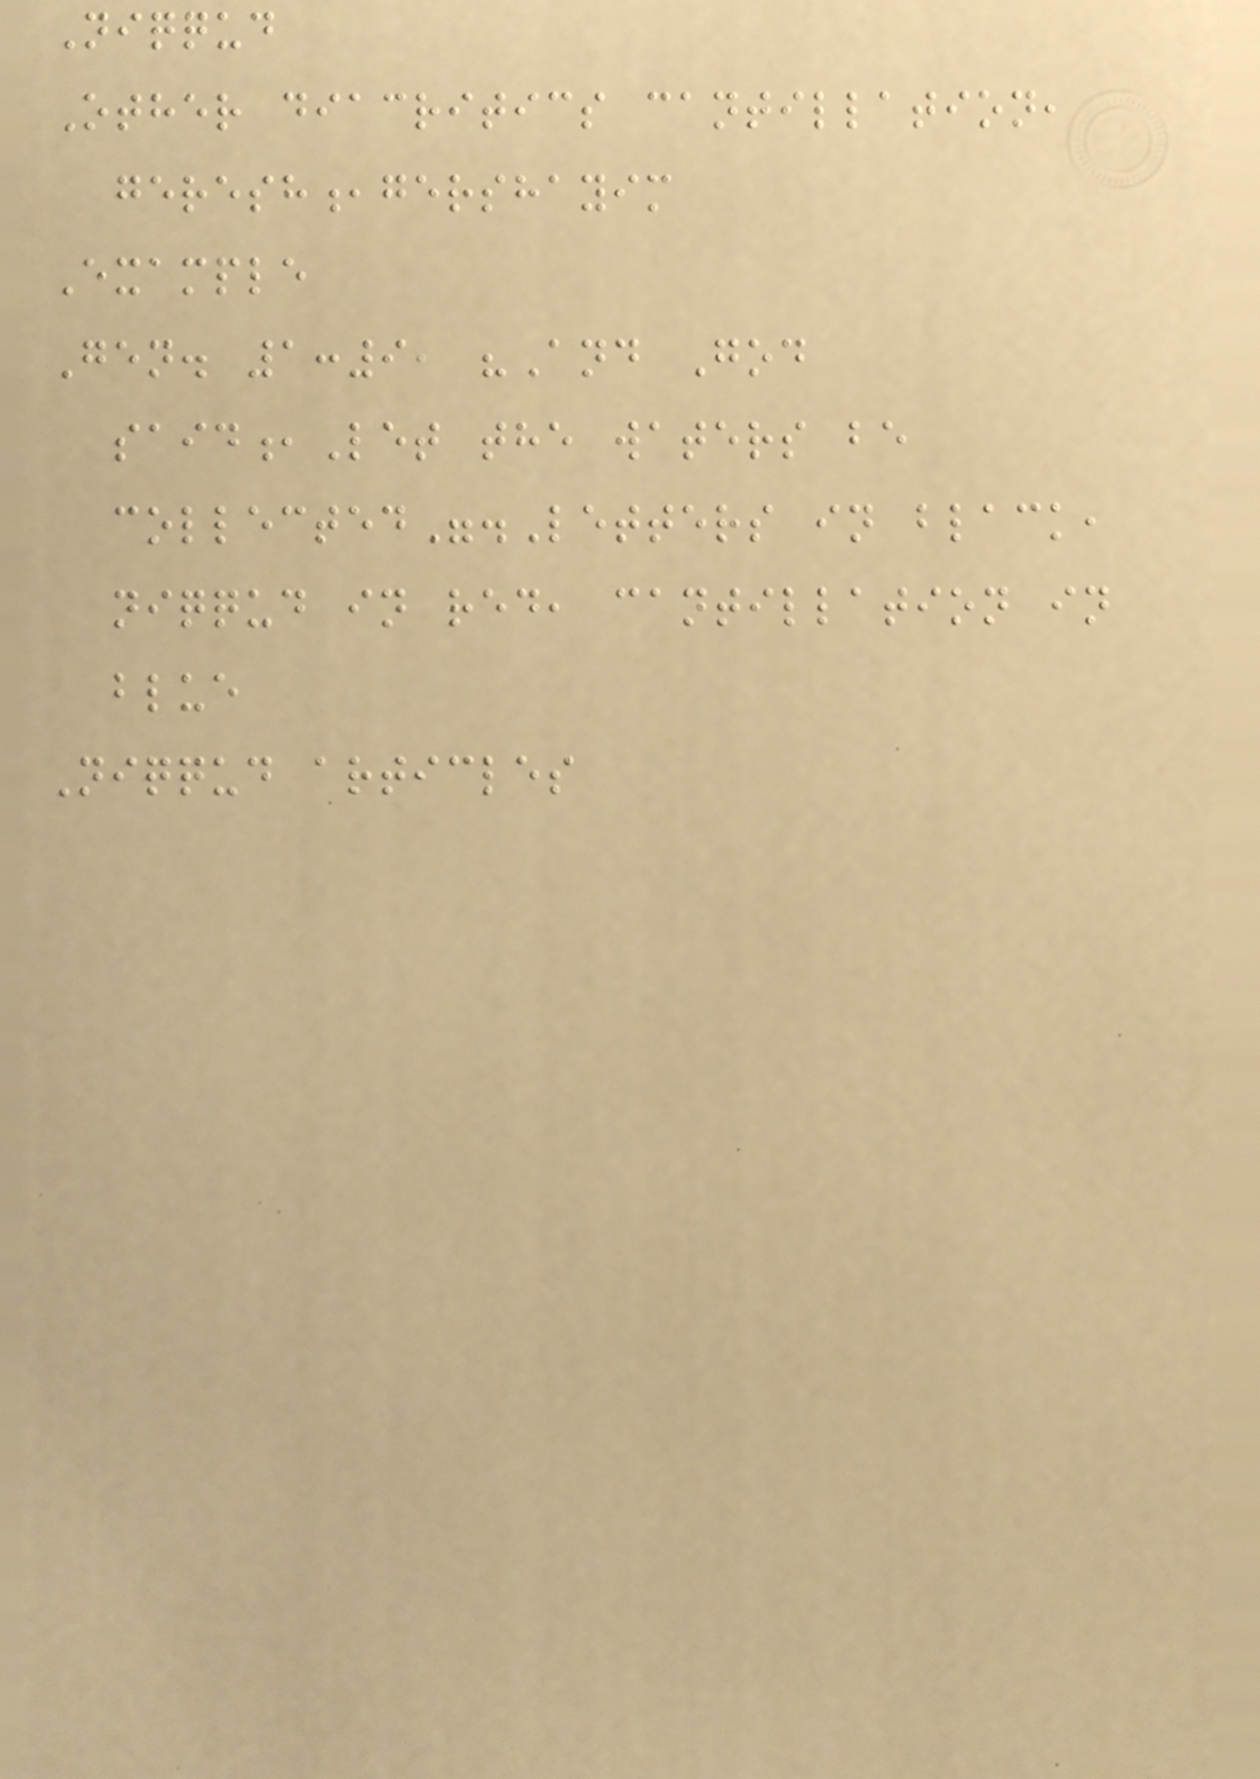Niqqud
Other diacritics cantillation,
geresh,gershayim
Example
Gen. 1:9, "And God
said,Let the waters be
collected".Letters in black,
niqqud in red, cantillation in
blue
Niqqud articles
